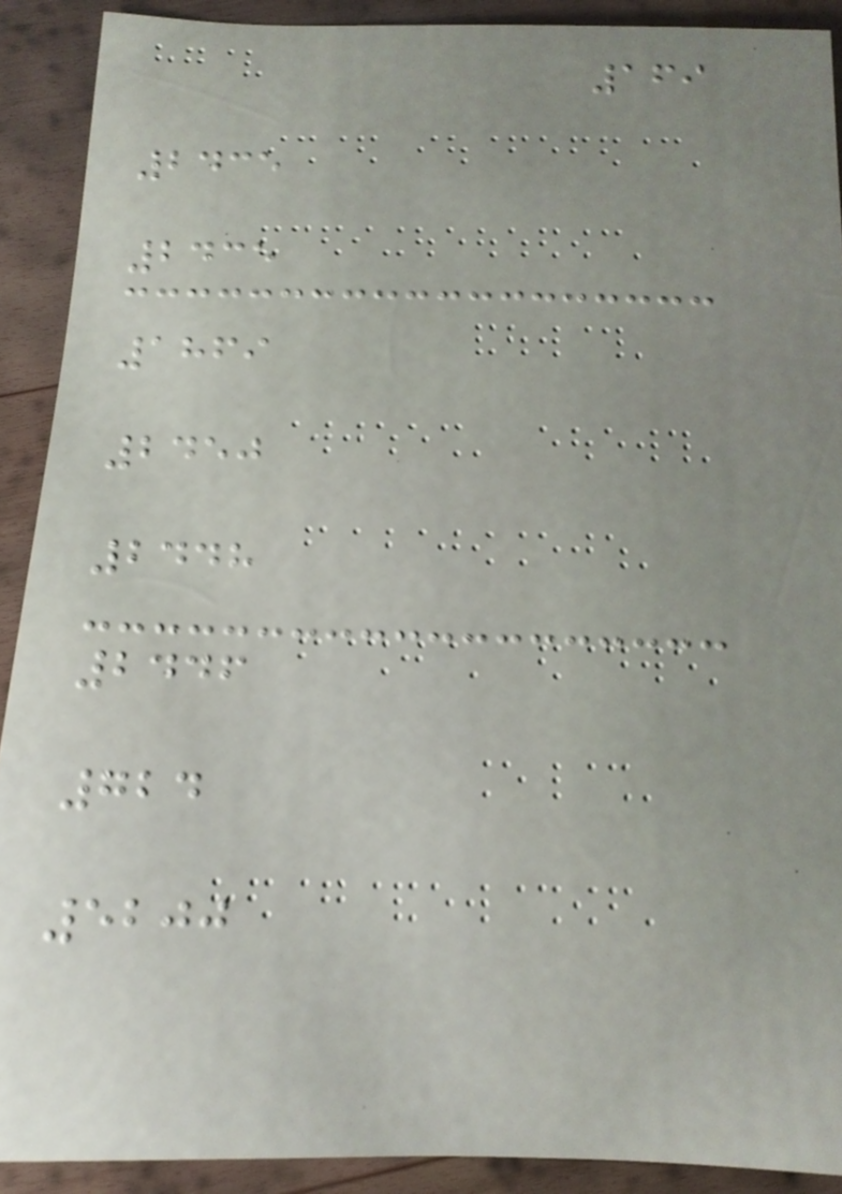169
2435
2435
1869
2450
2448
2446
724
5200
